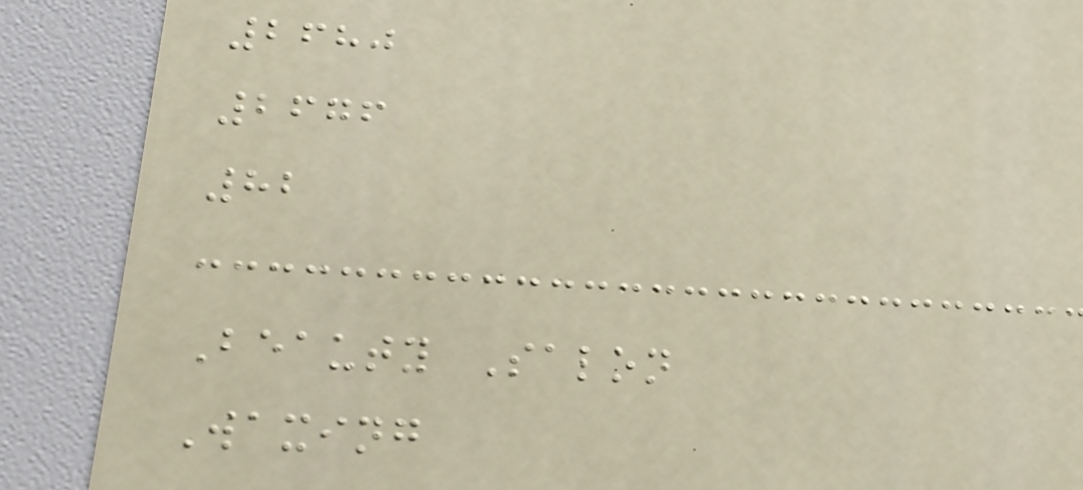2680
2676
82
Beauty Salon
Waxing
